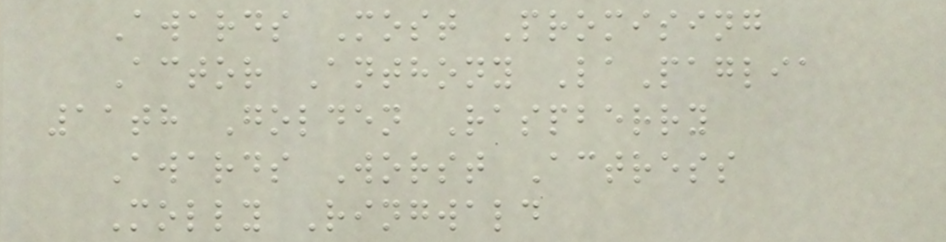Awards Most Promising
Actor Anthony LaPaglia
11th Golden Raspberry
Awards Worst Actress
Molly Ringwald
